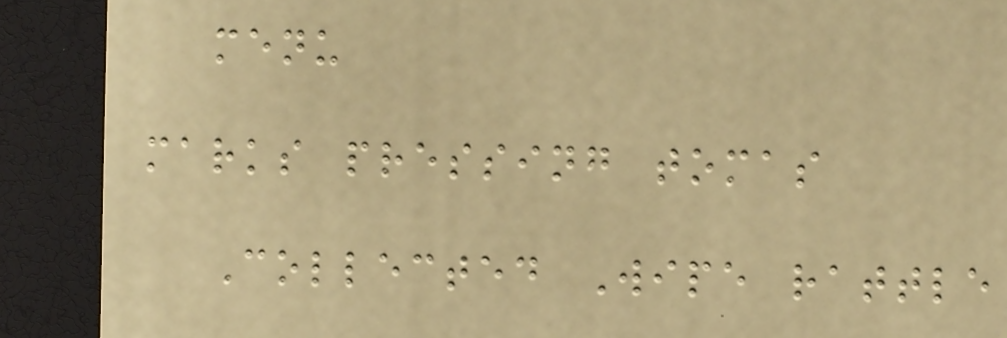menu
marks pressing tomas
Collected Wipe rattle
